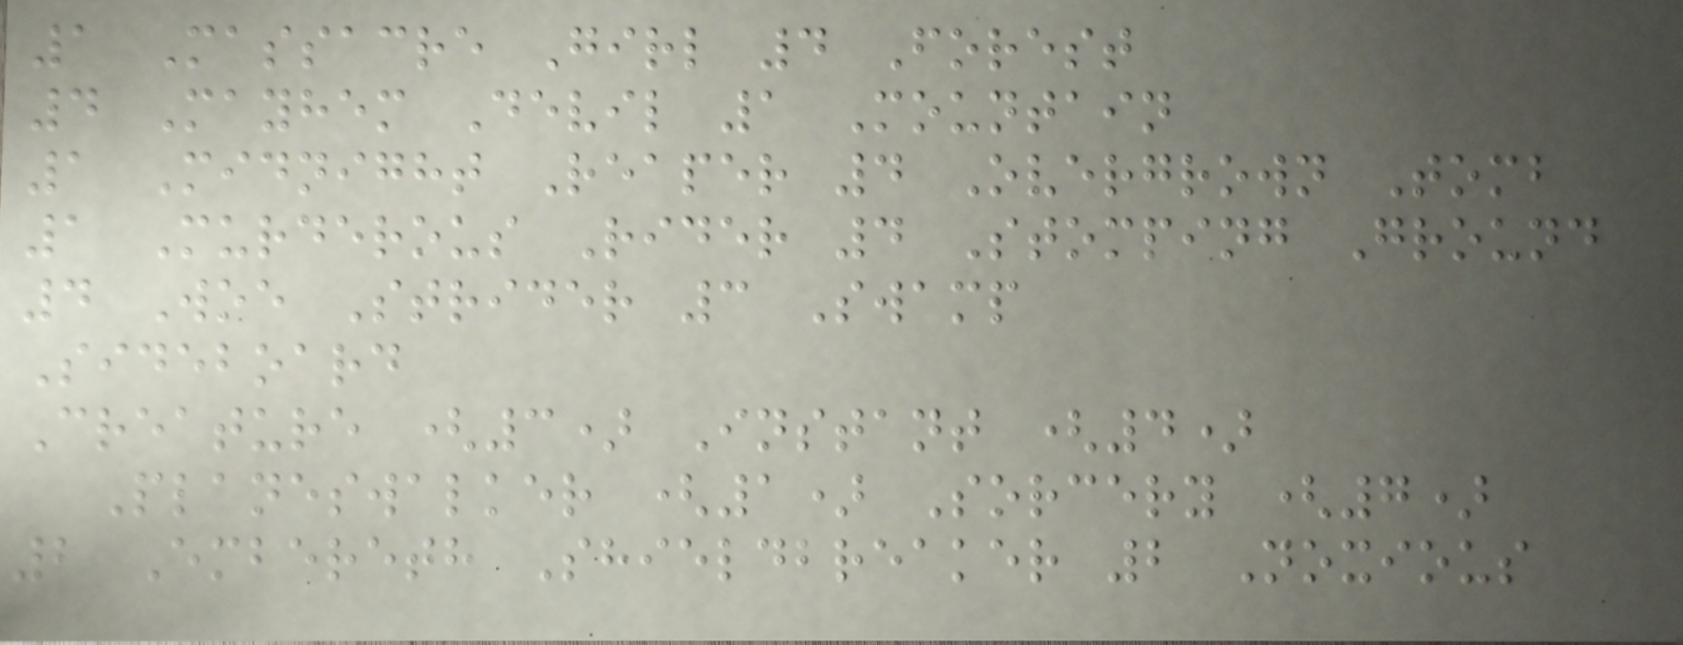1 Massacre Girl 4 Forest
4 Mayhem Devil 1 Mountain
1 Midnight Reaper 4 Overgrown Tomb
1 Murderous Rider 4 Stomping Ground
4 Woe Strider 3 Swamp
Sideboard
Creature (3) Instant (4)
Planeswalker (1) Sorcery (7)
2 Embereth Shieldbreaker 2 Noxious
